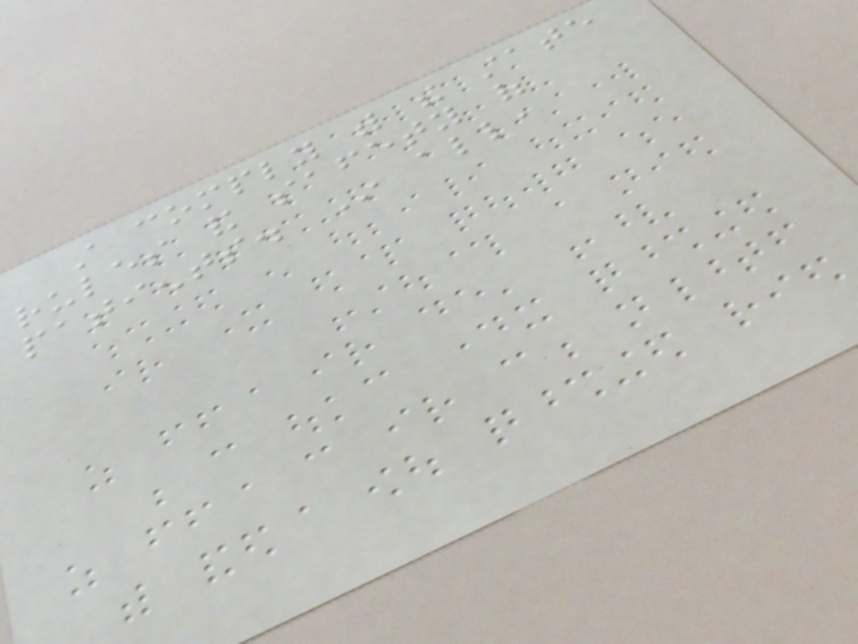still comply with the state
rules and safety of
patients. In all,
